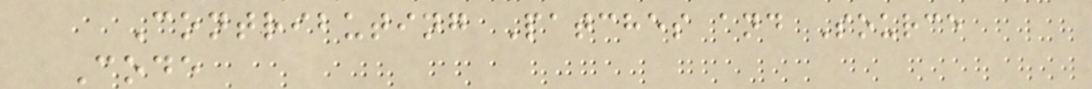Contributing Patches and Source
Code
